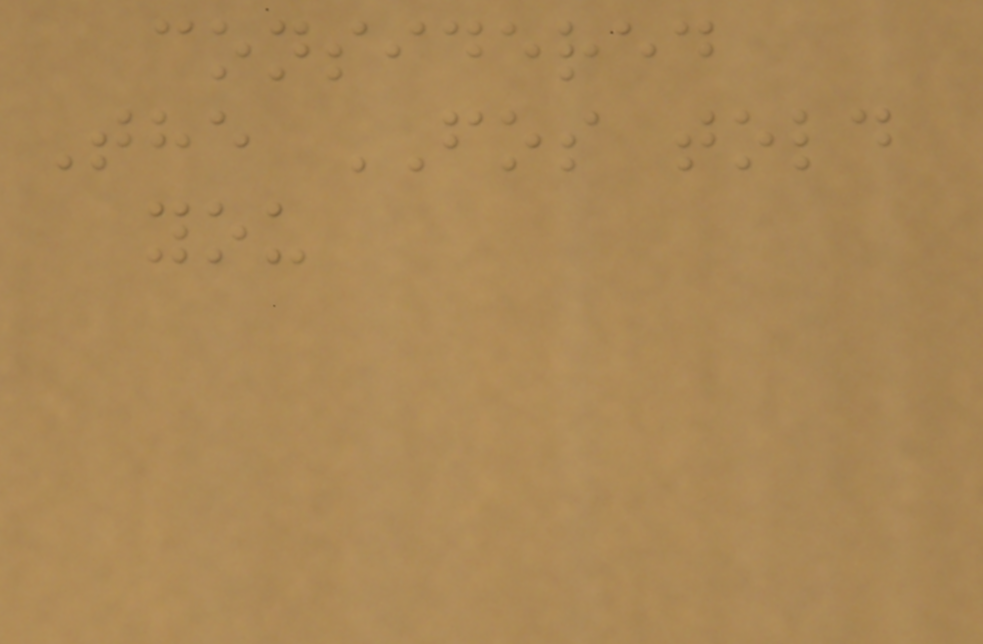considered
The FOS told
you
